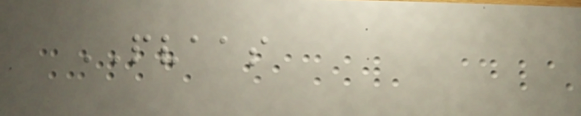PVAAS
